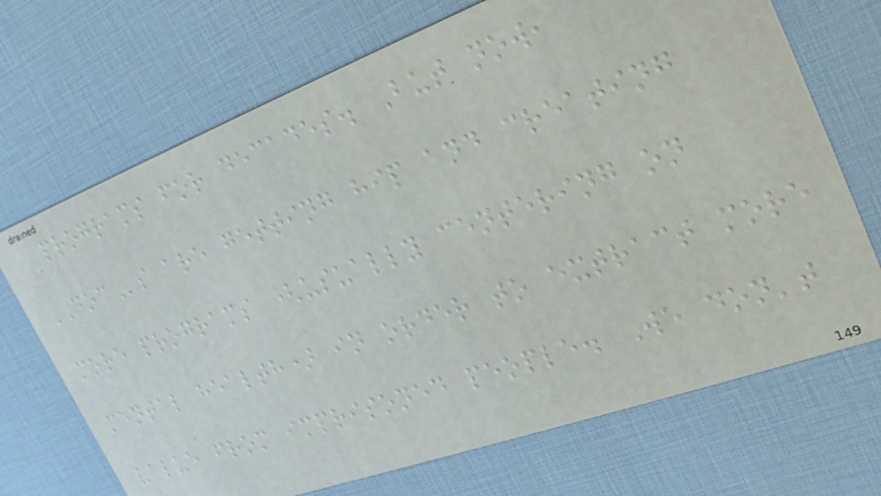programs for decades. But now,
DOCs are getting hip and creating
more programs (usually centering on
mental health) in order to extract more
value from imprisoned people. We don't
